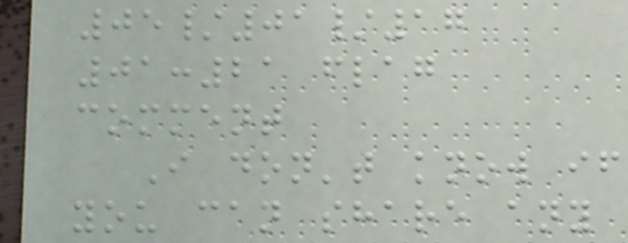05/01/17
01:21 flag
comment
I don't know if
you can share any
